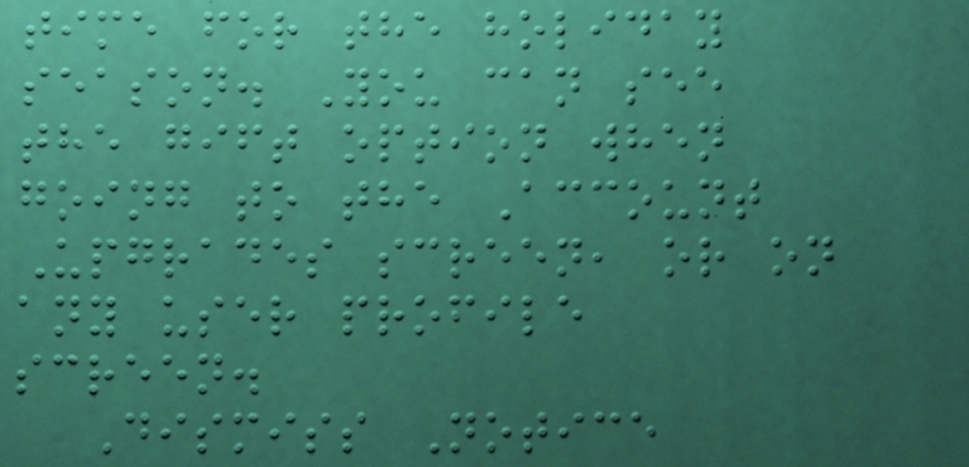time for the holiday
season. You can see
the gift option when
going to the Account
Upgrades screen, or on
any user profile
screen.
Dismiss Notice
